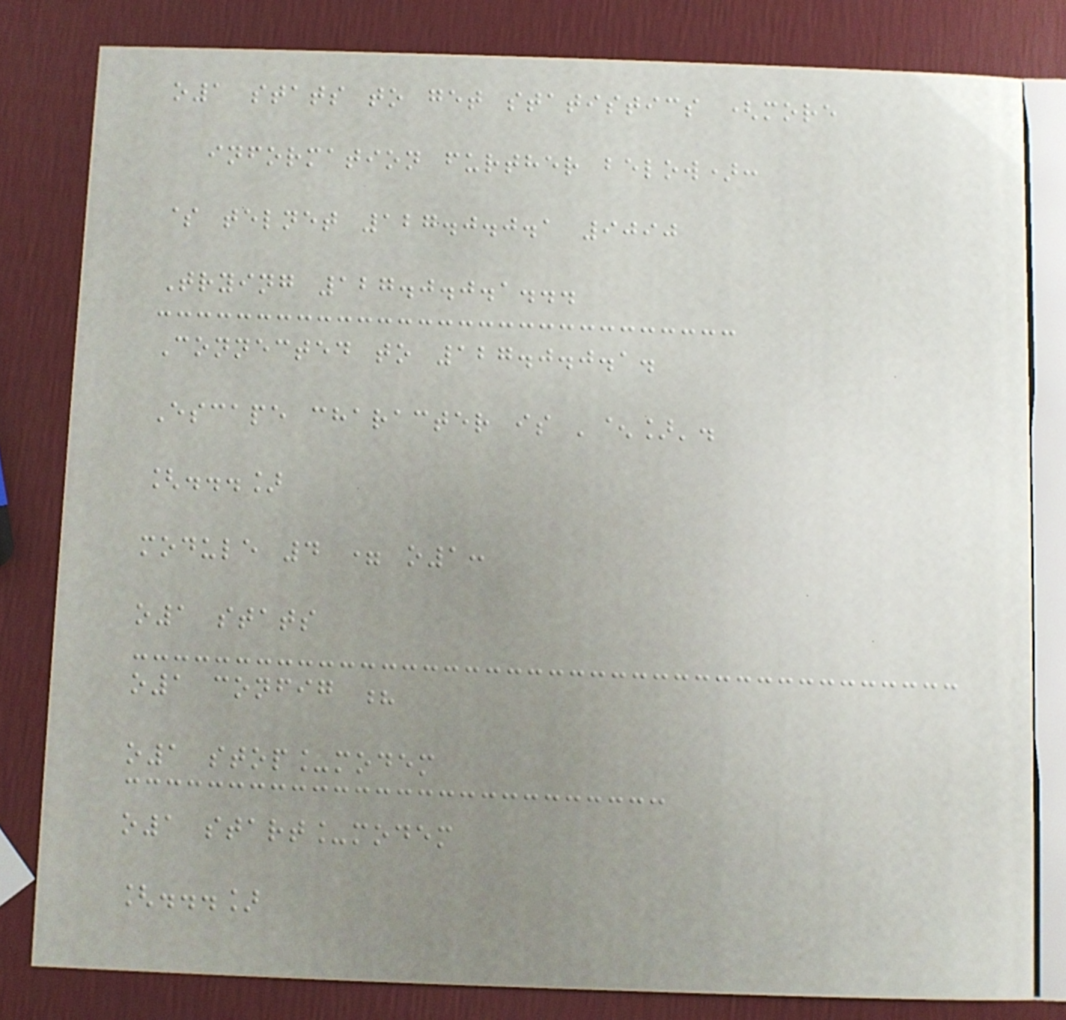o1 stats to get statistics (more
information further below):
$ telnet 127.0.0.1 9090
Trying 127.0.0.1...
Connected to 127.0.0.1.
Escape character is '^]'.
[...]
module 4 = o1:
o1 stats
o1 config ?
o1 stop_modem
o1 start_modem
[...]
